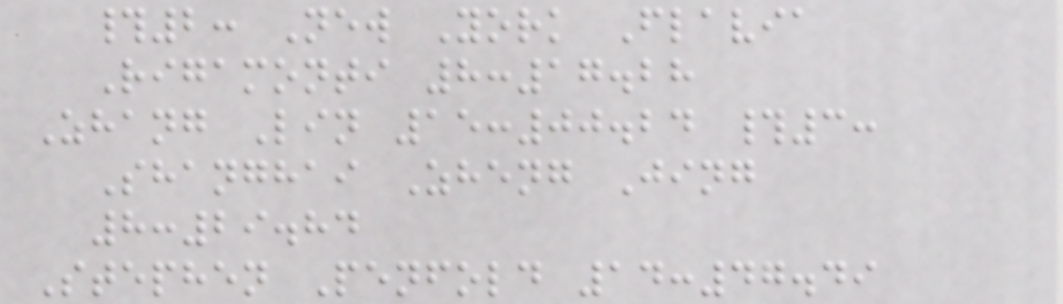#2: New York Flavia
Rigamonti 8:17.28
Zhang Lin 15:00.24 #3:
Shanghai Zheng Jing
8:29.84
Stephen Penfold 14:47.49
